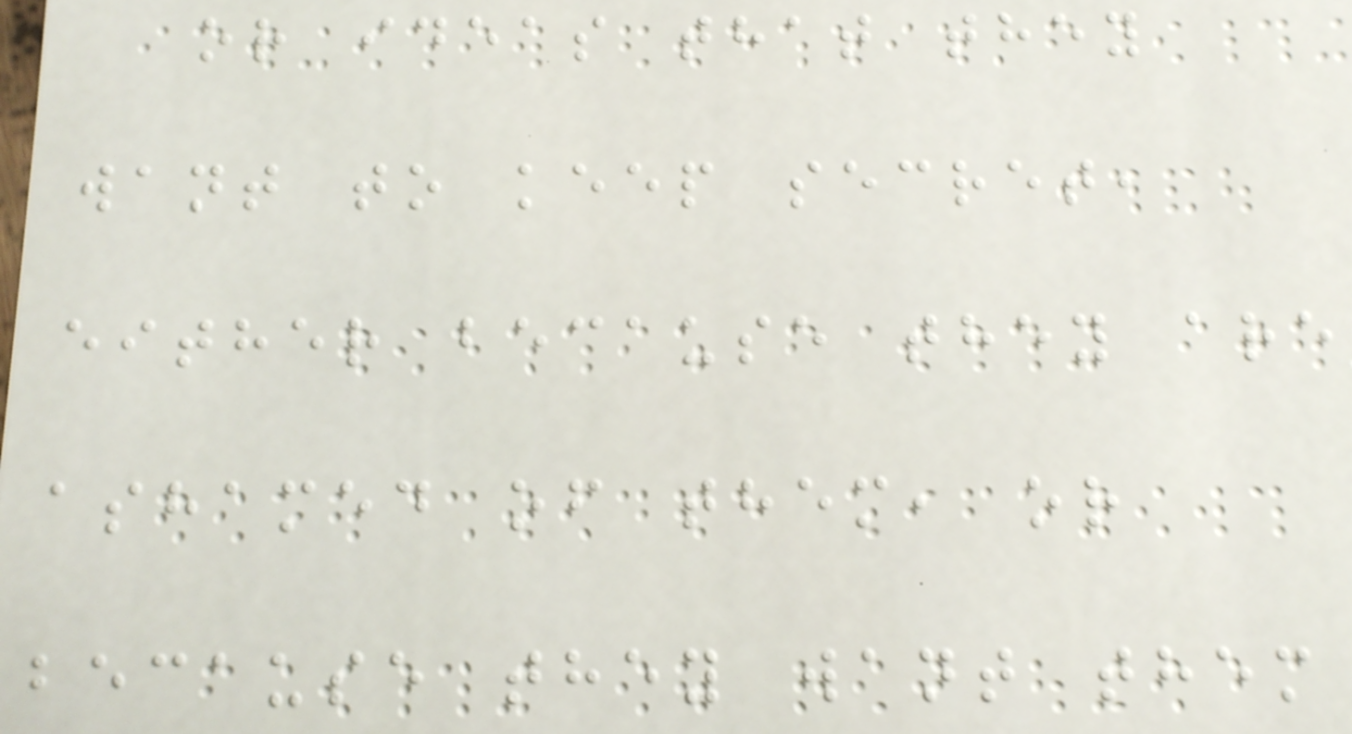or ideas that they
want to keep secret,
either because they are
ashamed of them, or
because they want them
